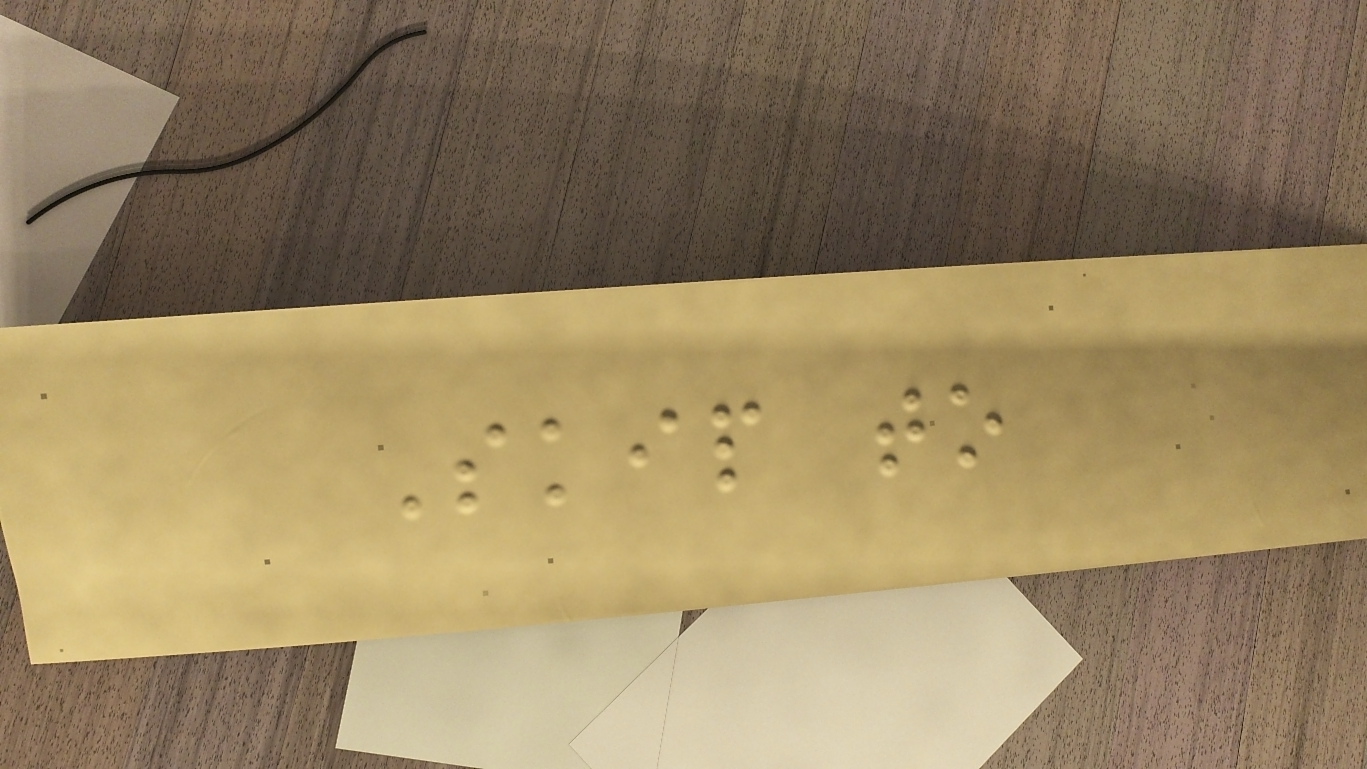Skip to
